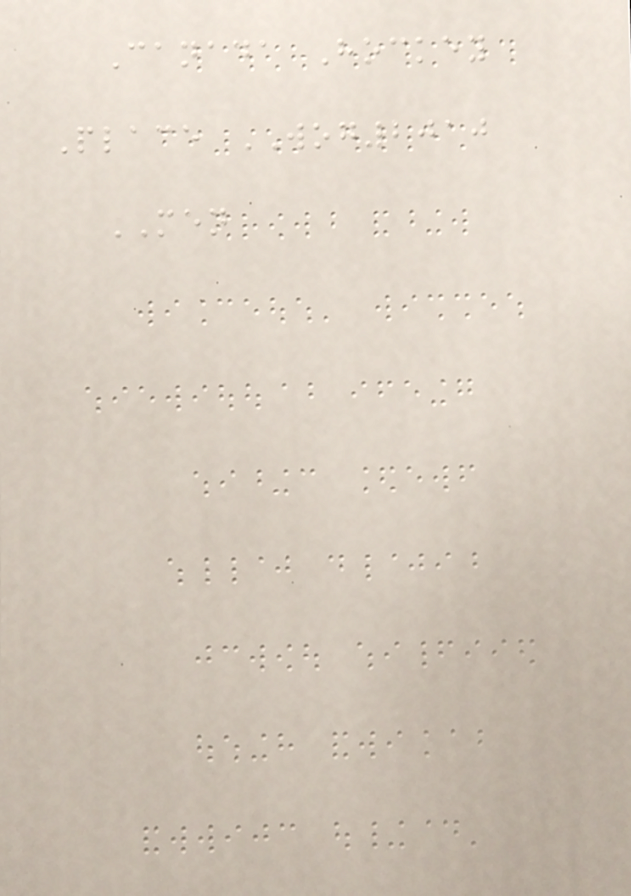Canada Hockey
Place WOG2010
MEN
